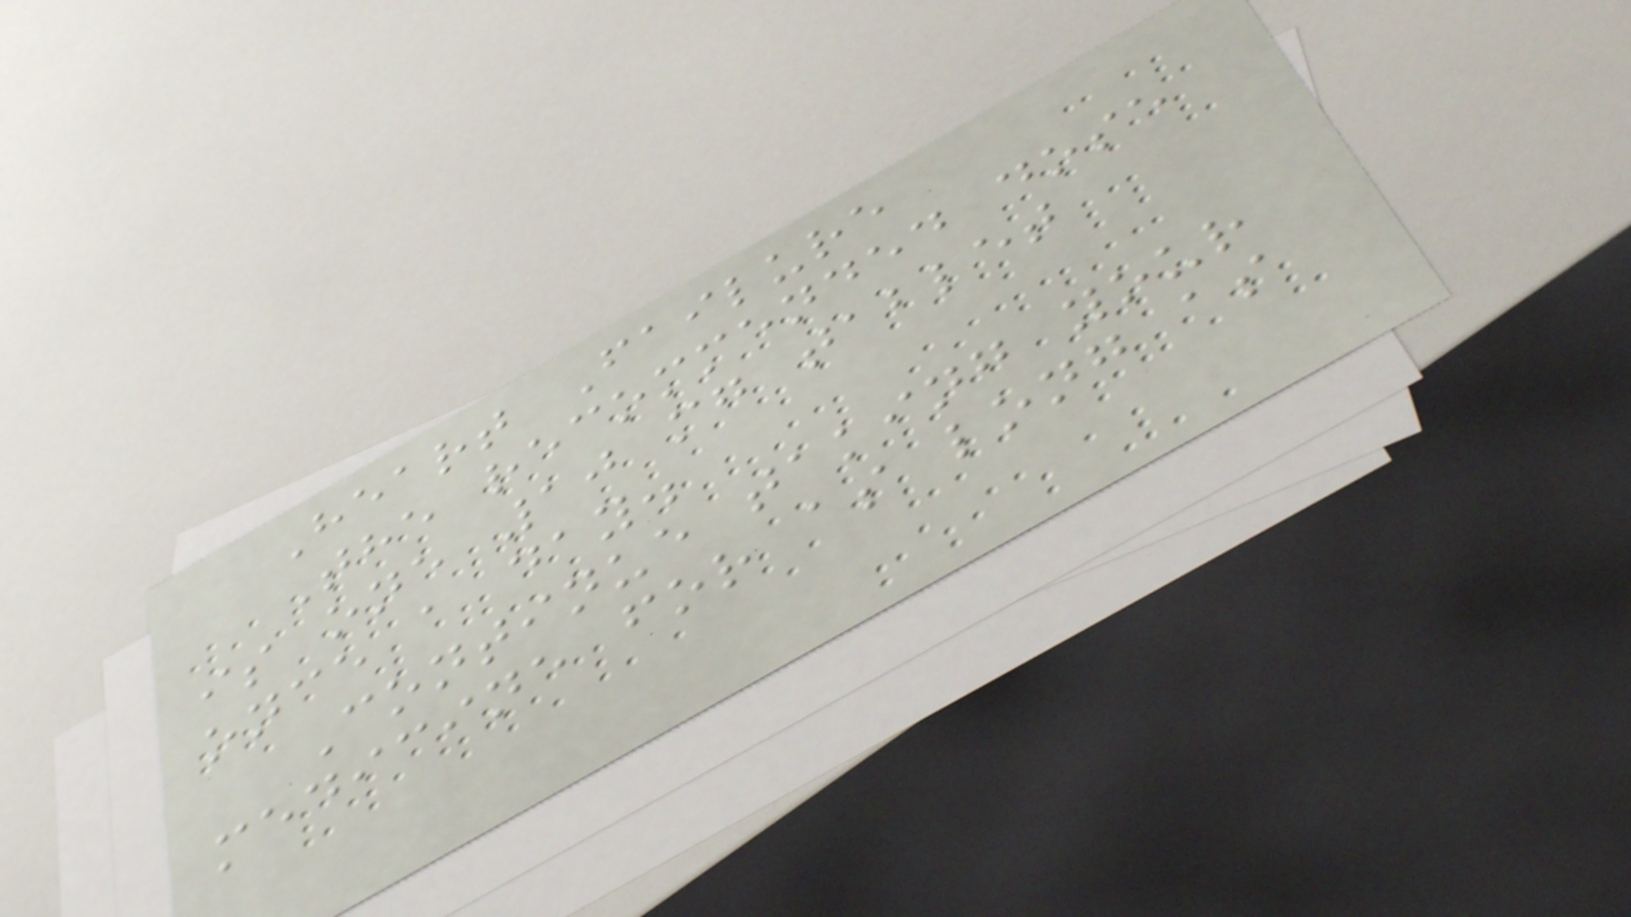Heart Failure
The recommended dose
is one 10 mg tablet
once a day.
Continue taking your
medicine for as long as
